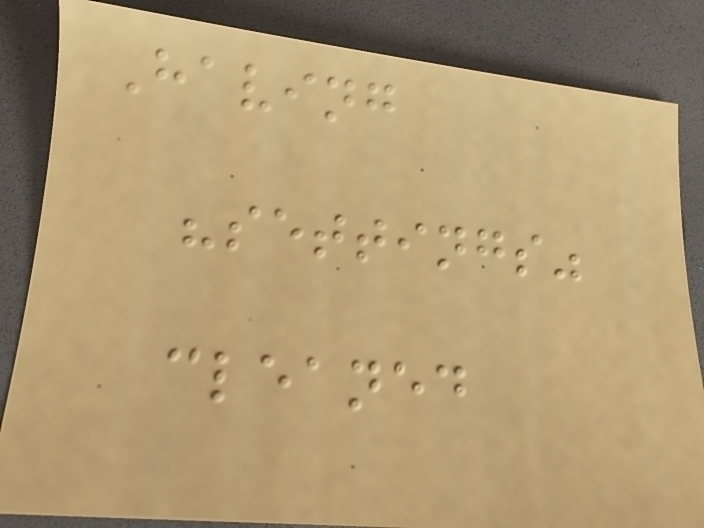Having
"settings"
cleaned
